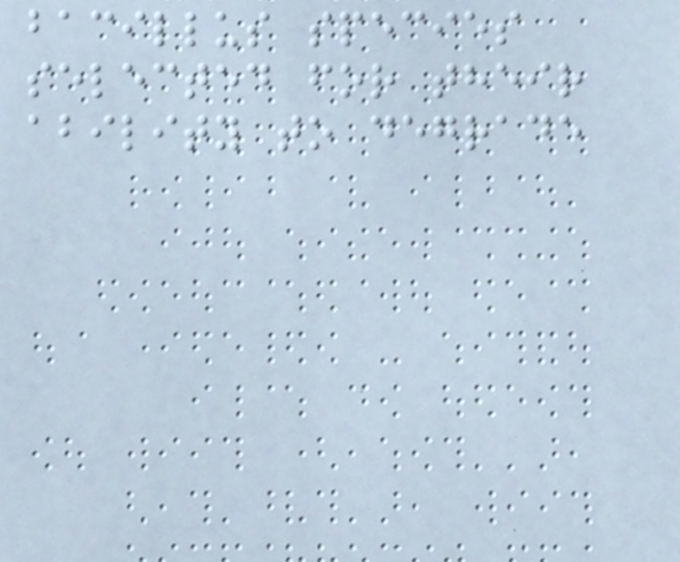bacillus species
selected for their
ability to degrade
